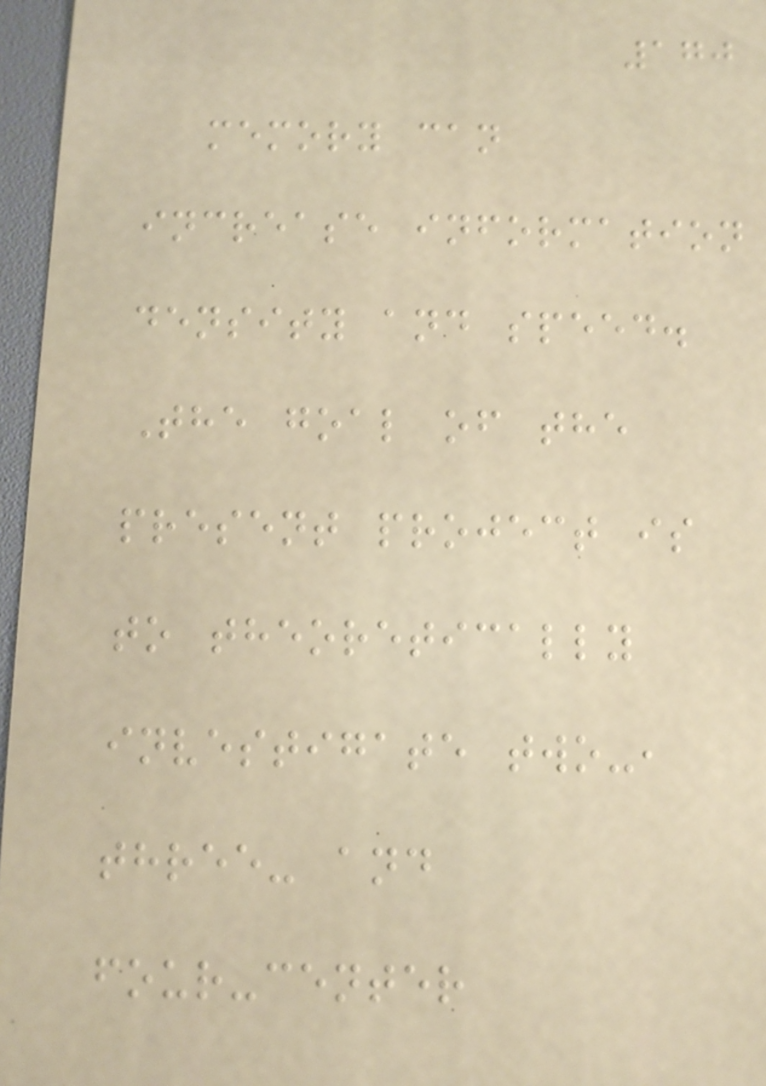170
memory can
increase information
density and speed.
The goal of the
present project is
to theoretically
investigate two-,
three- and
four-center
